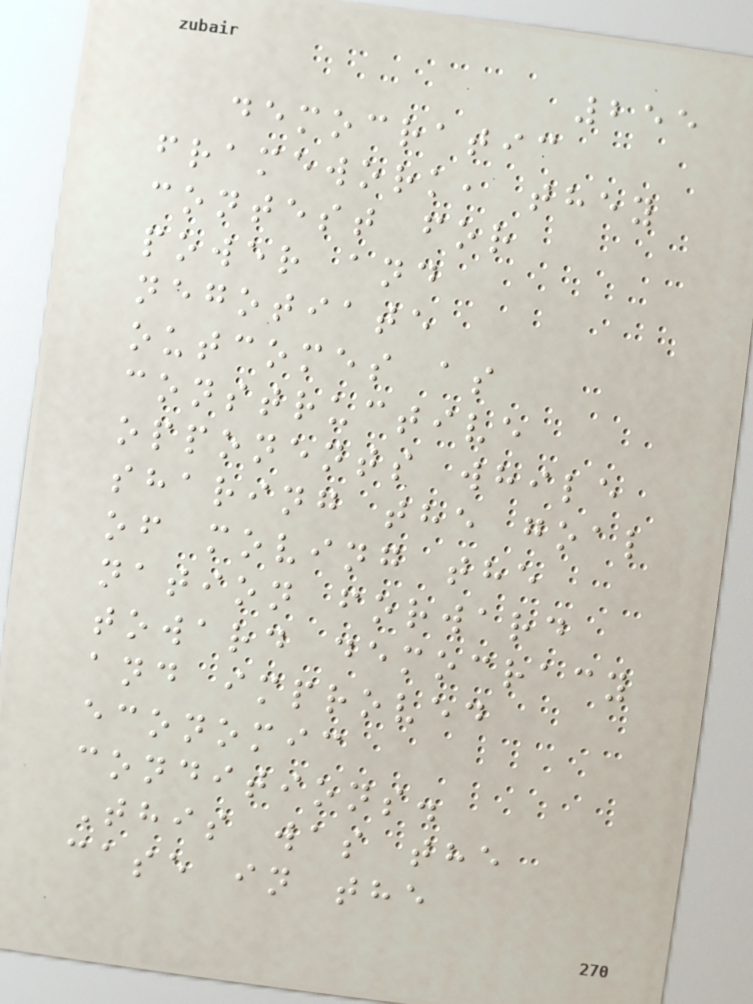255
democratic
framework, they
contest for
power and
negotiate
outcomes as
constructive
opponents while
sharing the goal
of moving the
nation forward
toward democracy
and improved
economic
conditions.
This was the
case in the
